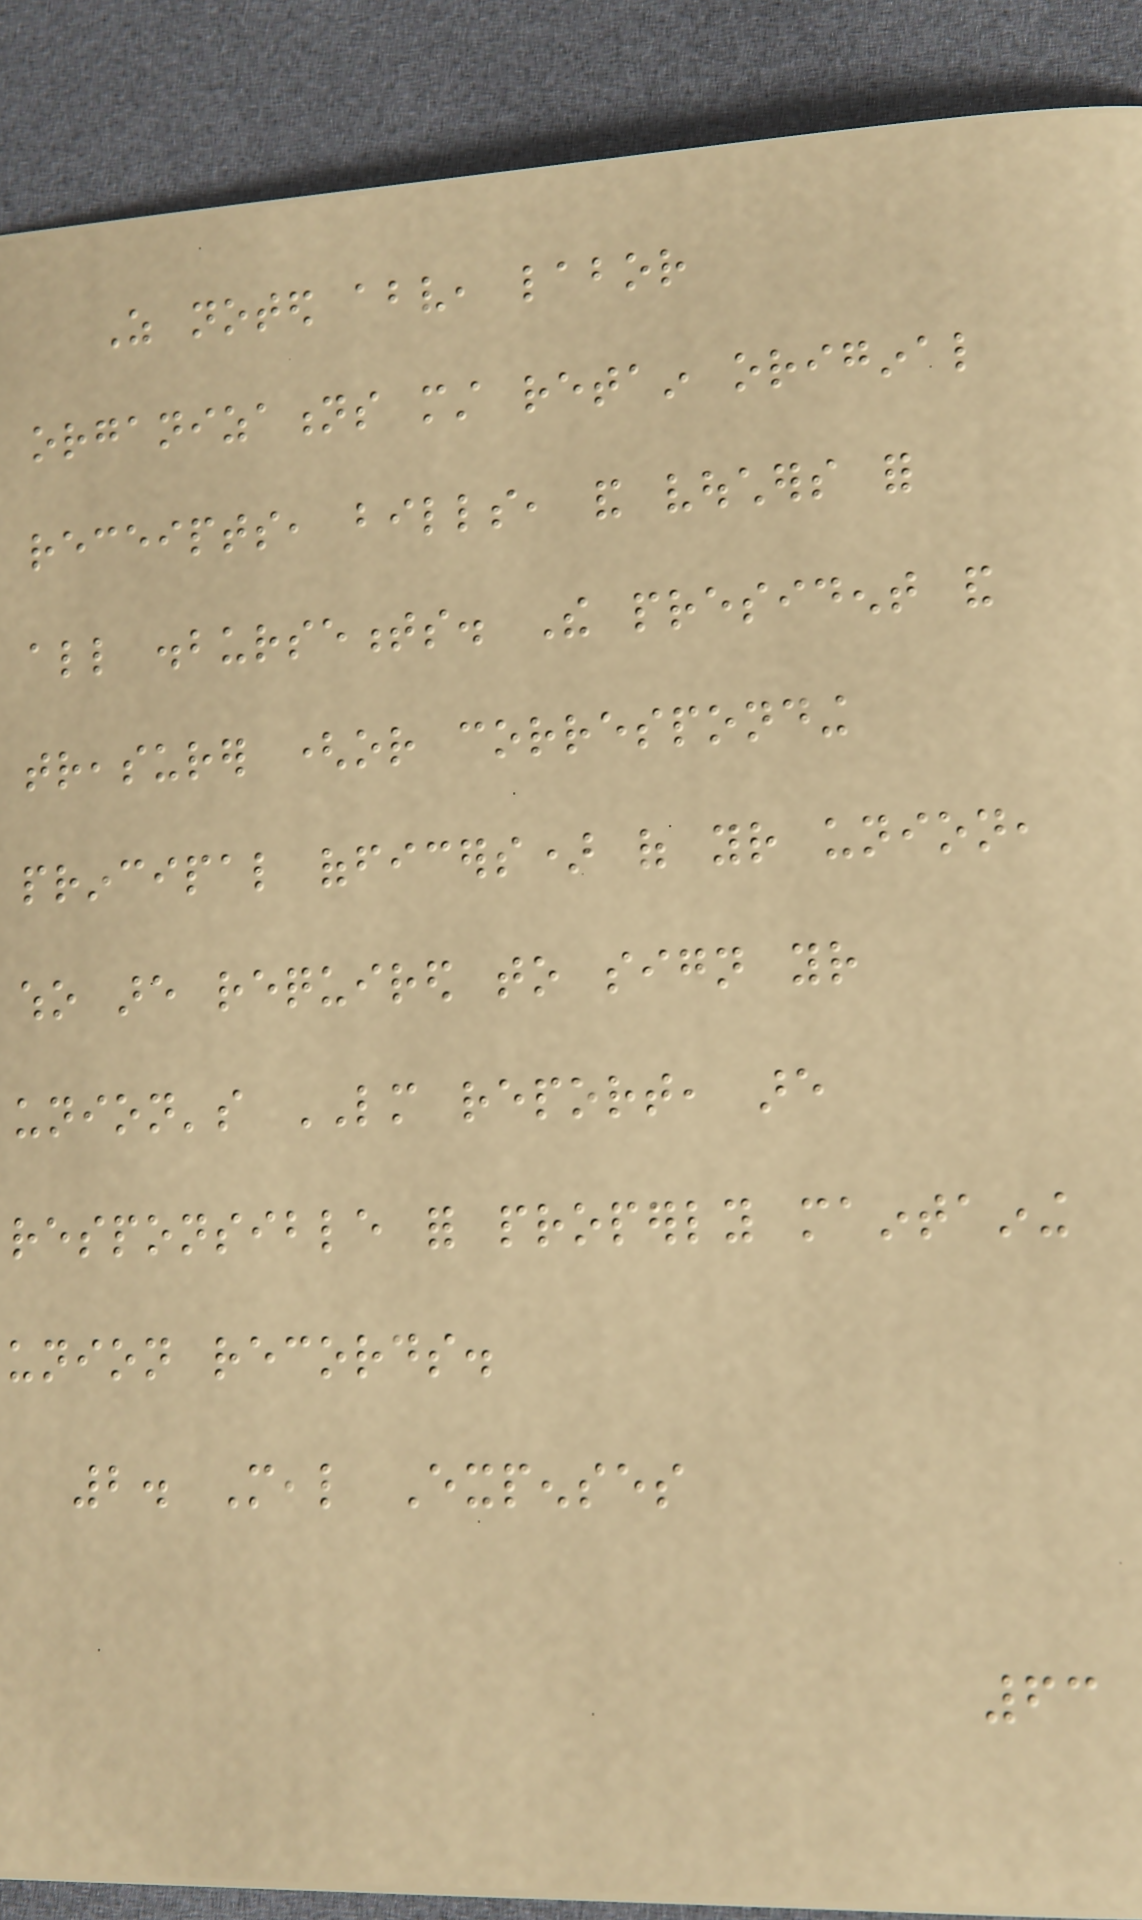As noted above, labor
organizations must retain original
receipts, bills, and vouchers for
all disbursements. The president and
treasurer (or corresponding
principal officers) of your union,
who are required to sign your
union's LM report, are
responsible for properly maintaining
union records.
2. Meal Expenses
63
